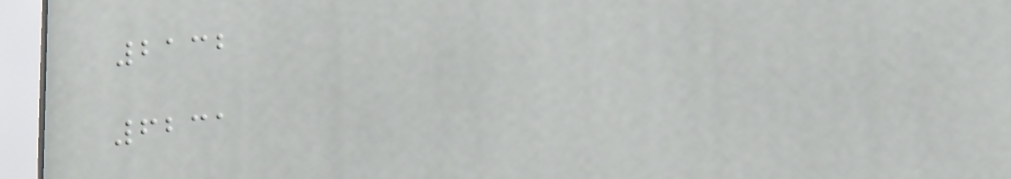2132
6231
